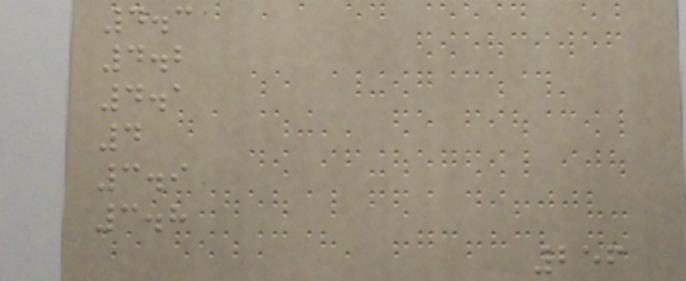4.3
4.2
4.1
4
3.9
3.8
256
